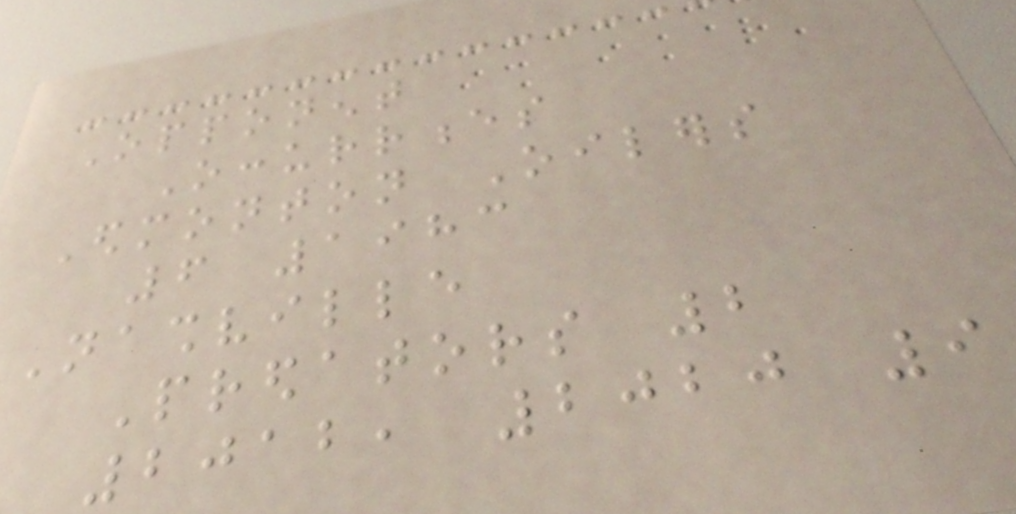Opponent
Occurrences
Edmonton Oilers
6 1983
Nashville
Predators 2
2012, 2020 9
